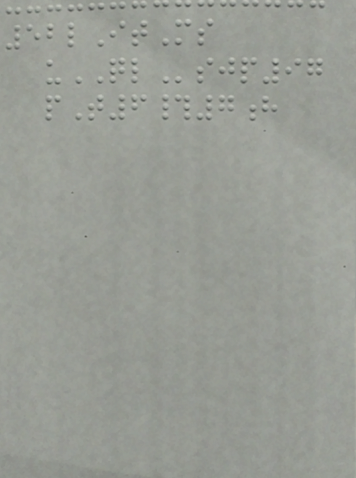52lItMs
uQLsjp97
pT6#7h
